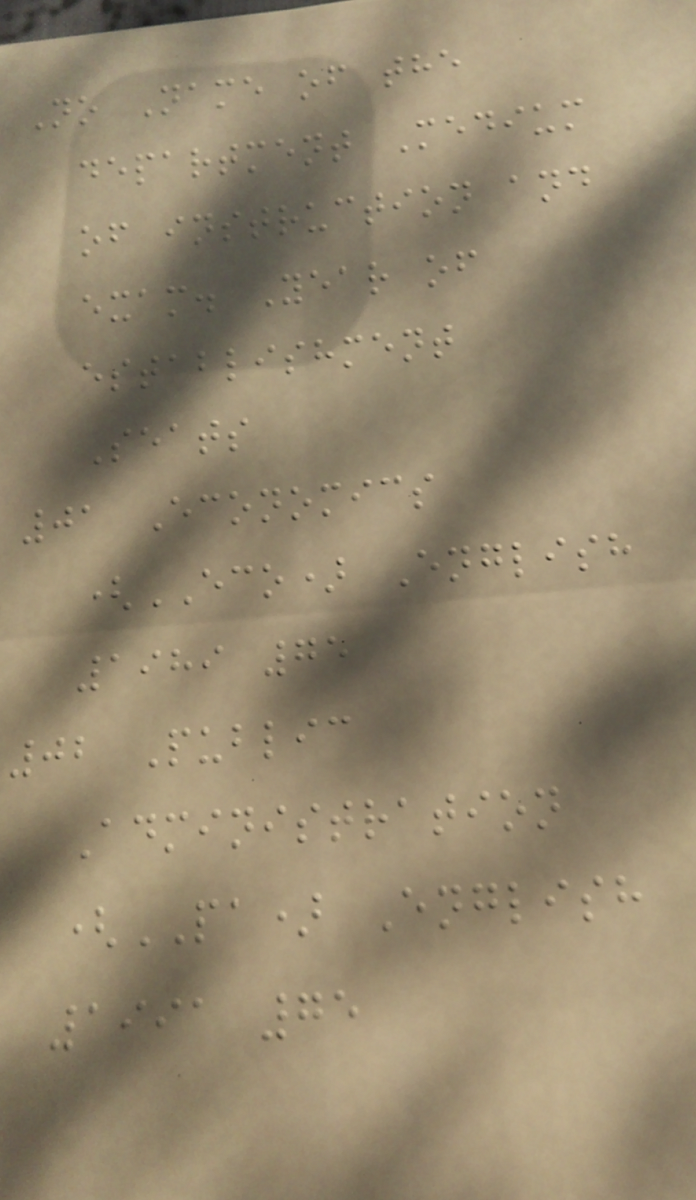No Name of the
department Medium
of instruction and
exam. Year of
establishment
Seats
01 Economics
(ECO) English
1989 75
02 Public
Administration
(PA) English
1991 75
